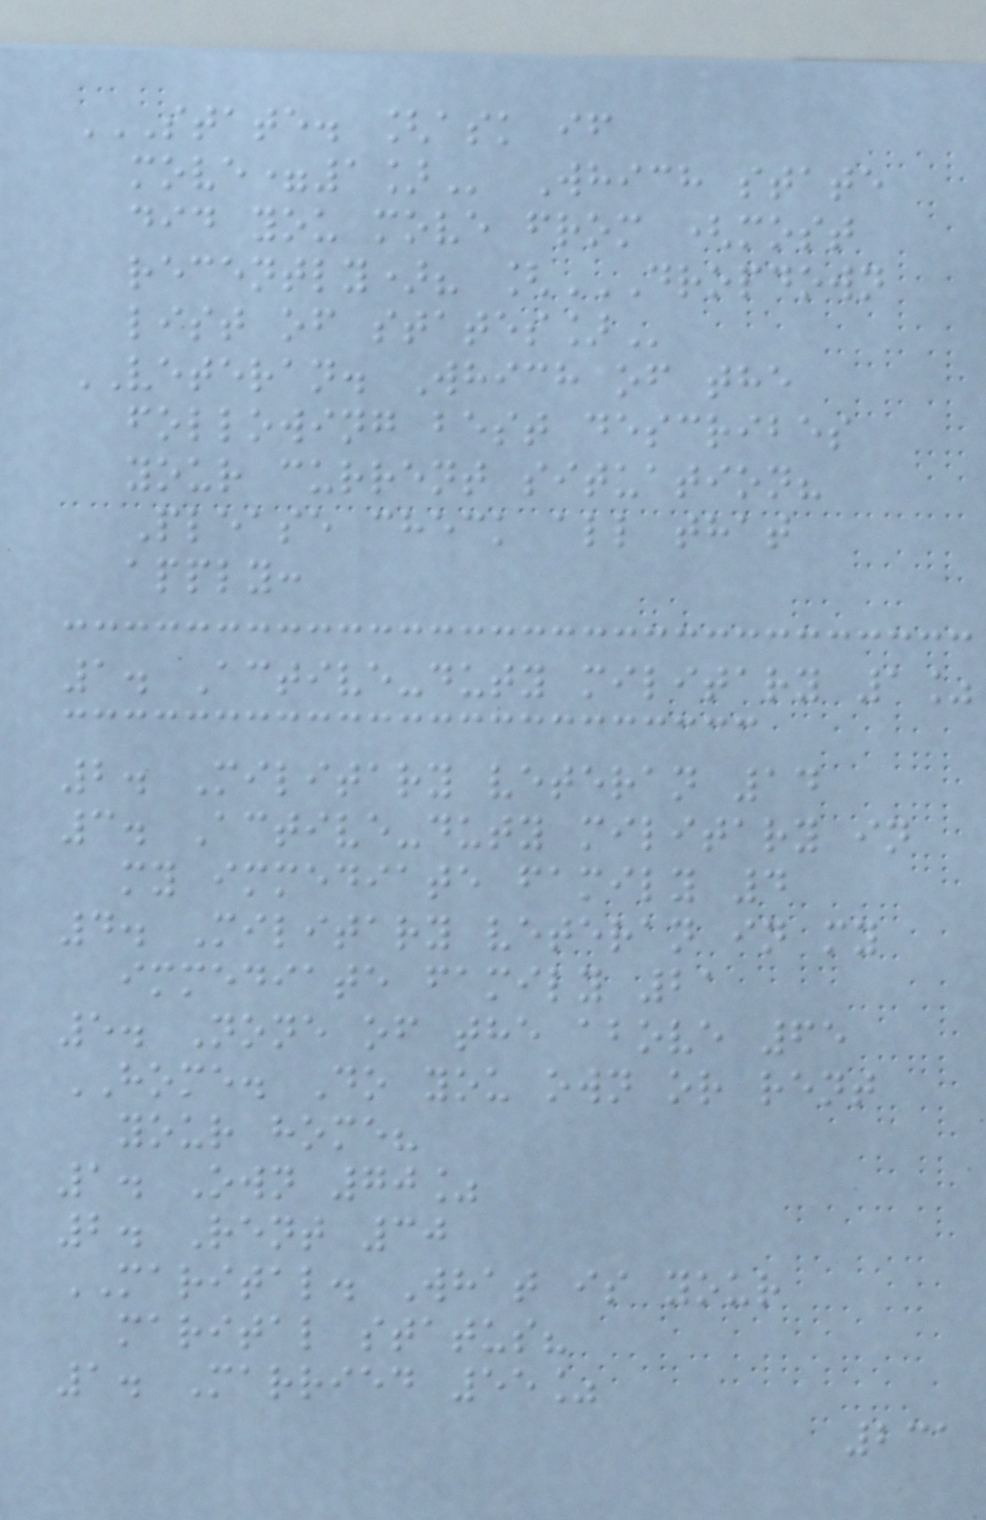STATE. [ASK IF
MOVE=1] Which state
did you move from (most
recently)? [DROPDOWN
LIST OF STATES]
VETERAN. Which of the
following best describes
your current situation?
Please check all that
apply:
1. Active-duty military 1%
2. Military veteran 14
3. Active-duty military in
my immediate family 4
4. Military veteran in my
immediate family 21
5. None of the above 65
HOME. Do you own or rent
your home?
1. Own 70%
2. Rent 30
MARITAL. What is your
marital status?
1. Married 55%
231
